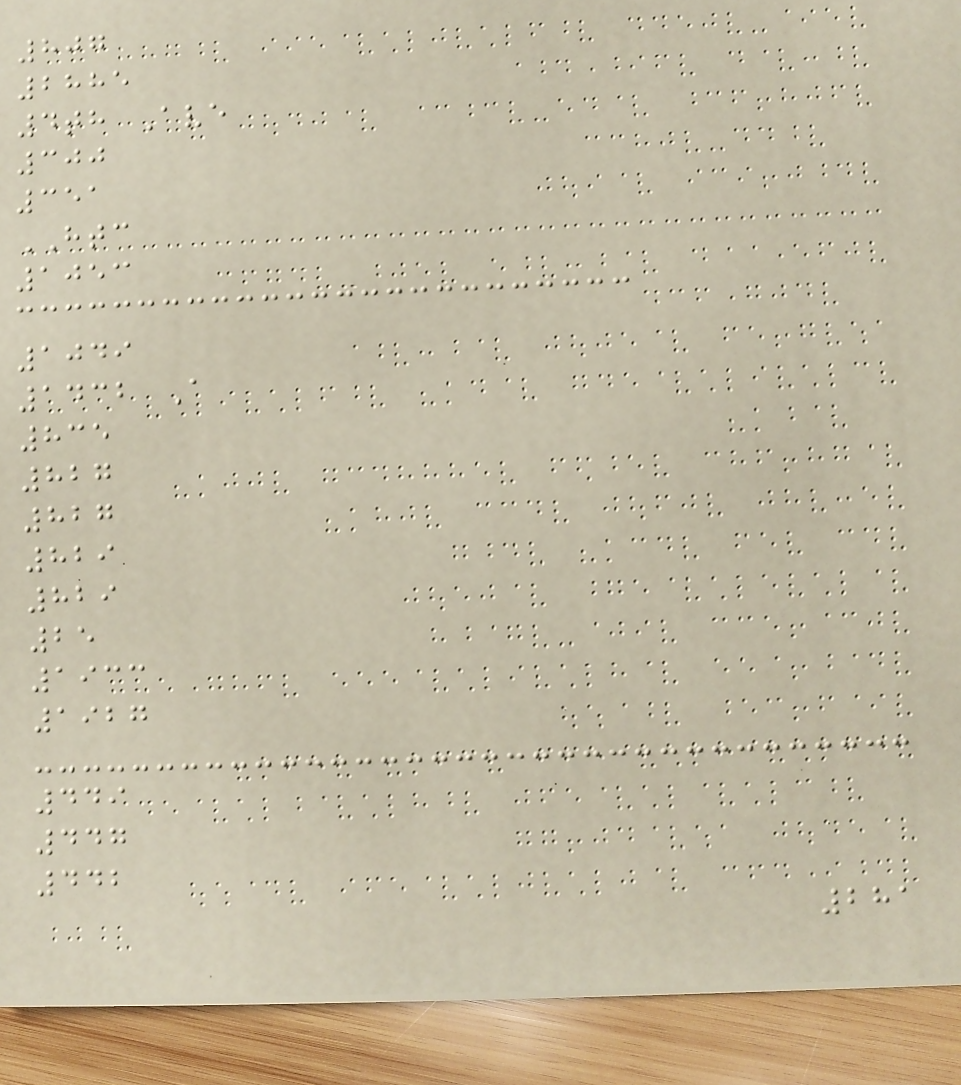807
2885
4th Ave
300
351
HTC
1053
1049
1432 A
835
827
827
829
829
25
1933
1927
449
447
442
281
